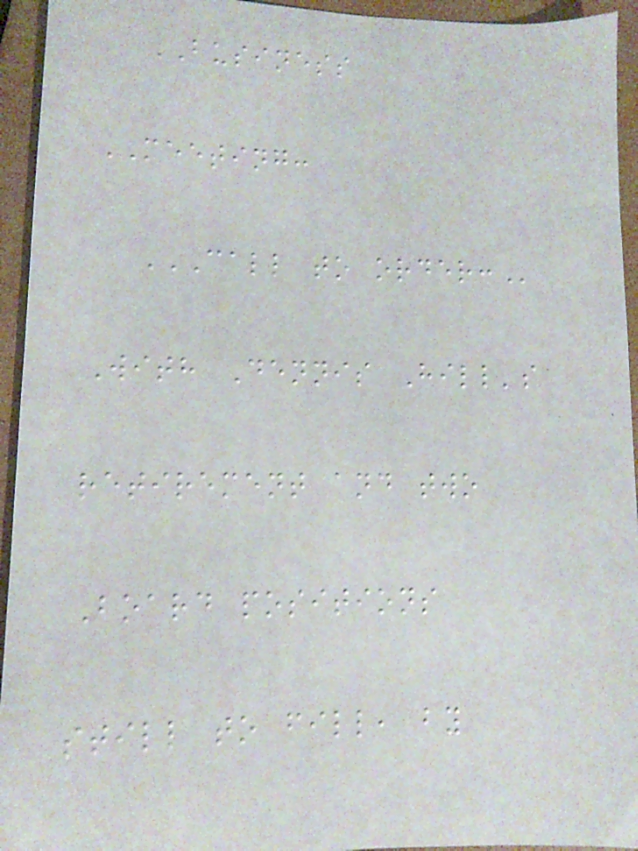BUSINESS
MEETING:
CALL TO ORDER:
With Dennis Hill's
retirement and two
Board positions
still to fill, by
